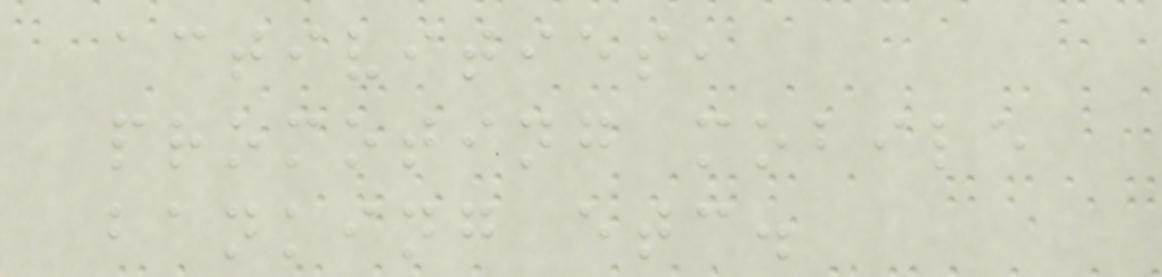activities,
promoting mobile
banking etc.
